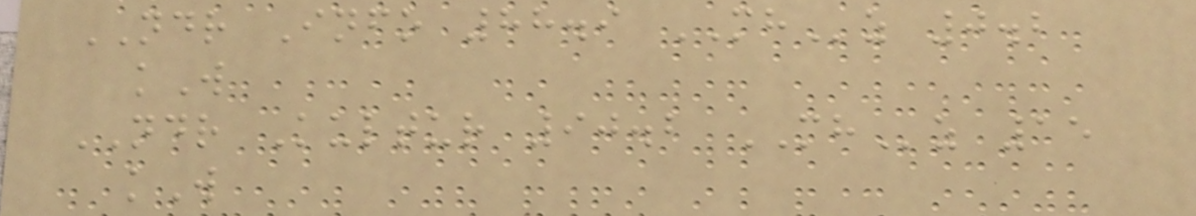NDR Info 88.9 MHz 0.2
kW
NDR Kultur 90.2 MHz 15
kW
